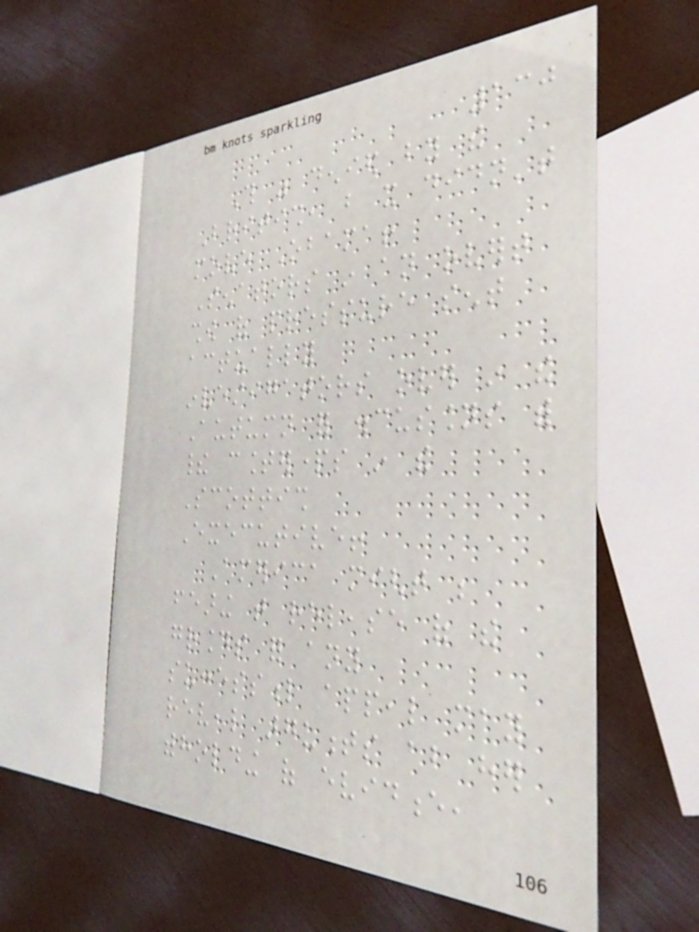130
This was denied by the
British, but it didn't
move Obama!
Senators in an overt
show of pressure sent
actually
investigators over in the
Autumn for discussions with
their counterparts in the
Scottish
Executive!
America might be
fearing that release of the
grounds for any
successful appeal may
reveal arguments about her
withholding of evidence,
